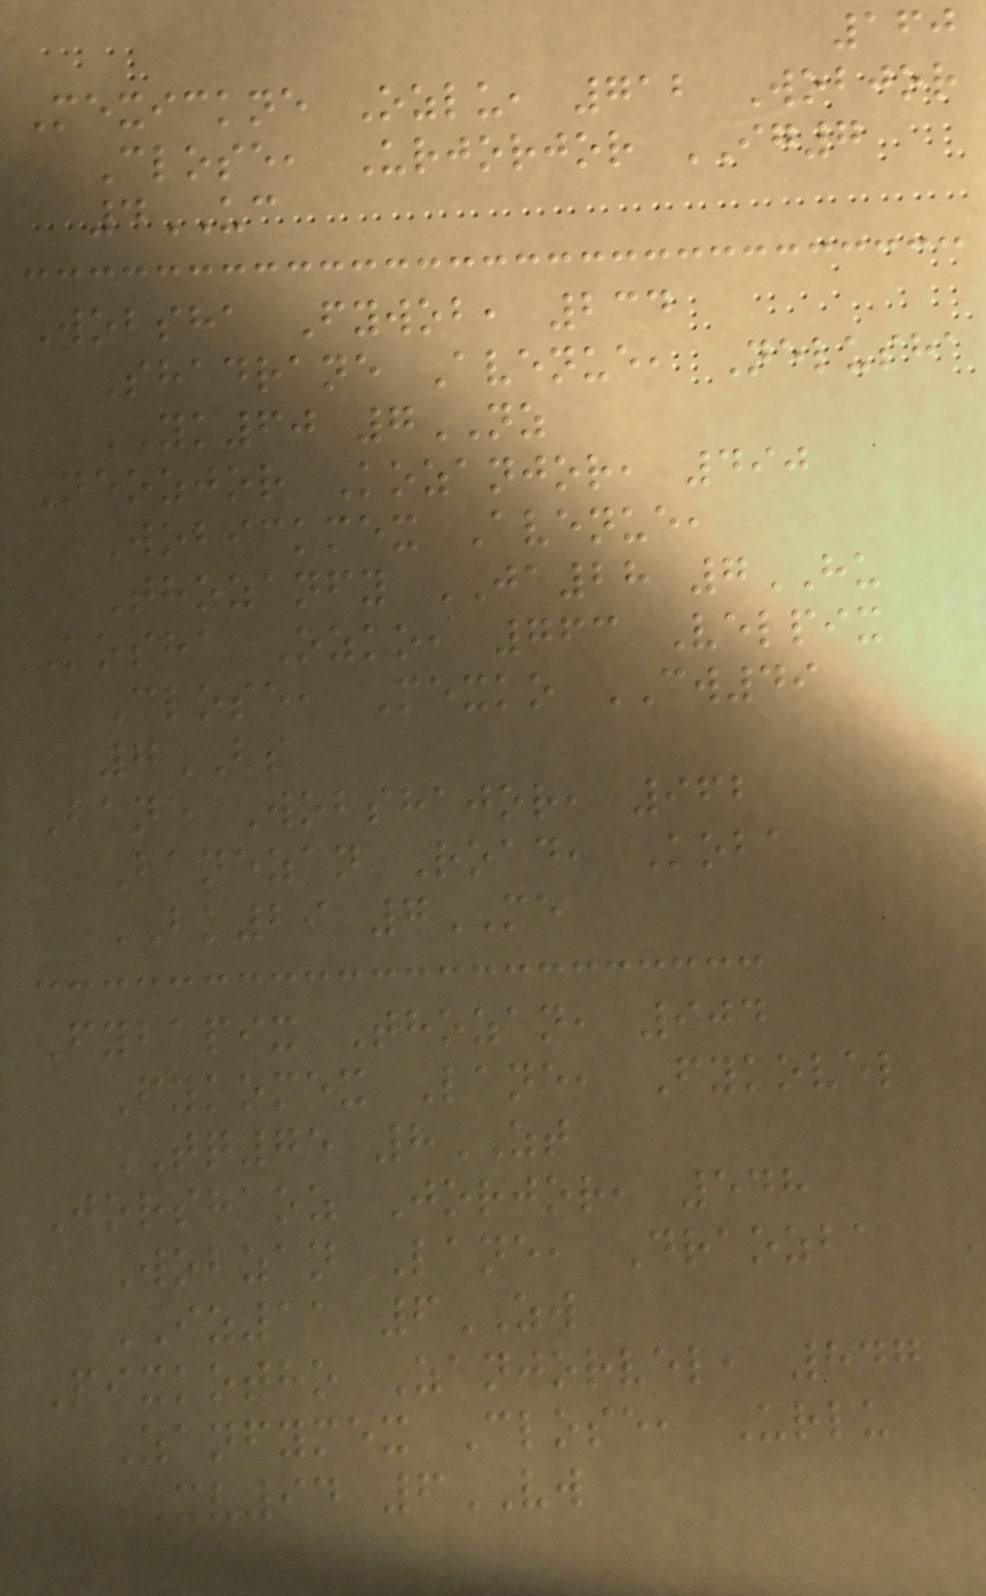160
Mexickne Ozlu, 712 Wobjor
Close, Urjorjor IG7
4UC
Wobsha Fywob, 234
Shadrane Avenue, Nelusha
YK60 7NZ
Neozjor Kozanjor, 490
Wobickmex Avenue,
Thozanfy JA28 7HU
Kosha Ozko, 763 Velpix
Close, Mexko CW49
7BS
Bane Wobshajor, 962
Banezan Road, Koba
BK29 7ME
Fybapix Thozan, 904
Fykomex Lane, Fykovel
TQ75 8ZT
Jorshaoz Jorjor, 548
Wobzan Lane, Draozba
IZ11 6ZW
Pixkotho Zanjorvel, 847
Zanfymex Close, Urlu
XV94 6VW
